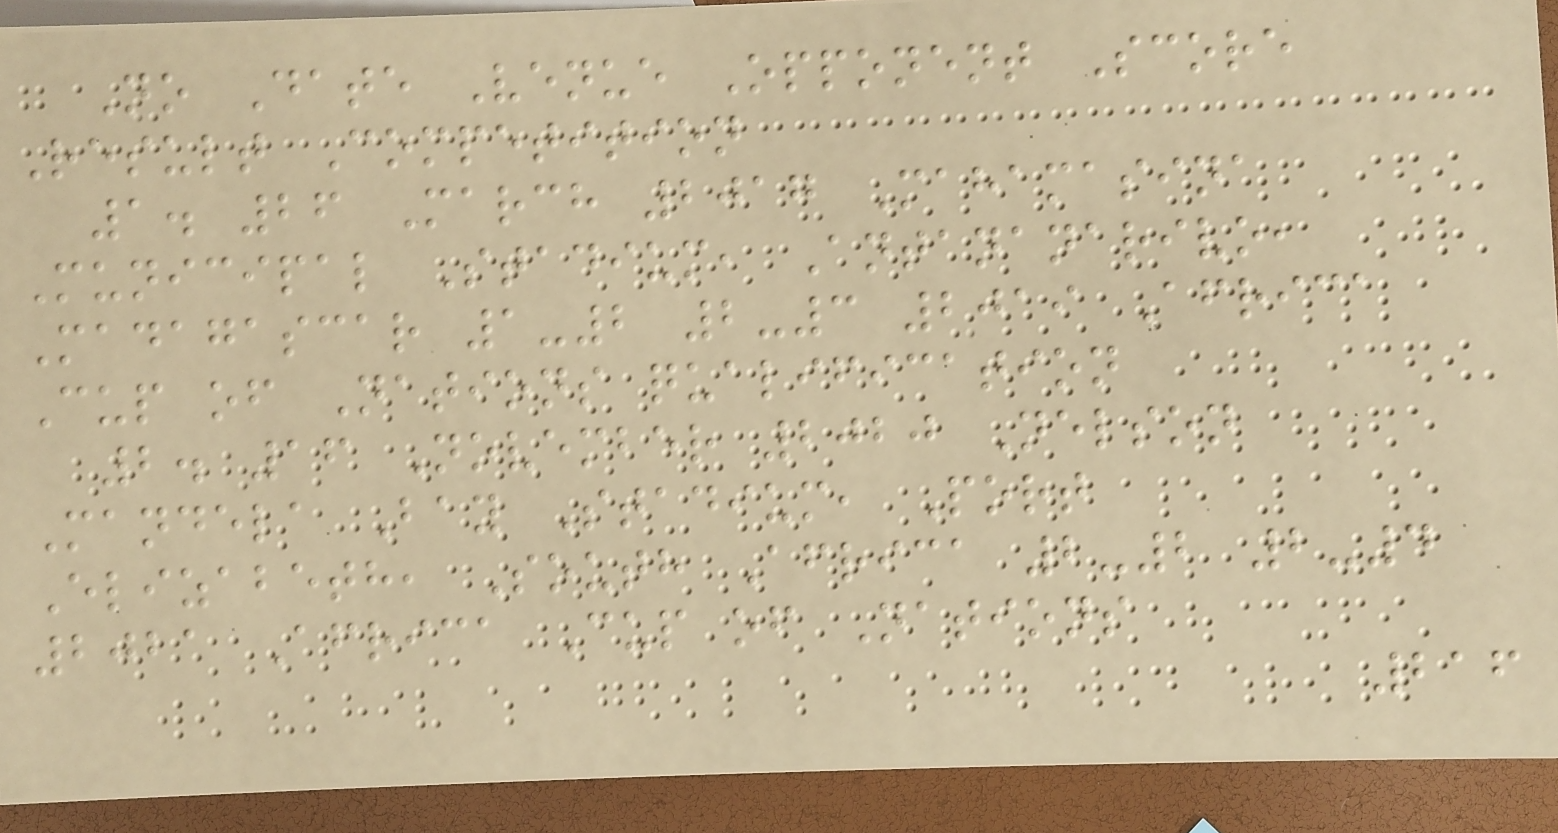No Date Venue Opponent Score
Result Competition
1. 26 March 2017 Mahamasina
Municipal Stadium, Antananarivo,
Madagascar 1-2 2-3 2019 Africa
Cup of Nations qualification
2. 16 November 2020 Nelson
Mandela Bay Stadium, Port
Elizabeth, South Africa 2-2 2-4
2021 Africa Cup of Nations
216
